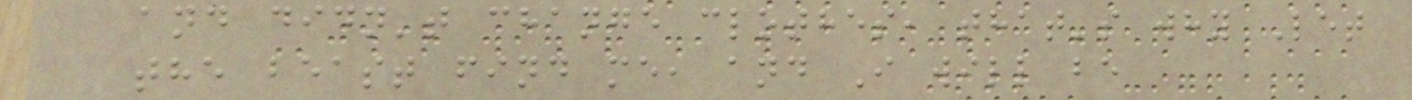and didn't change clothes, that's why Let
the beast find me, and I will be
